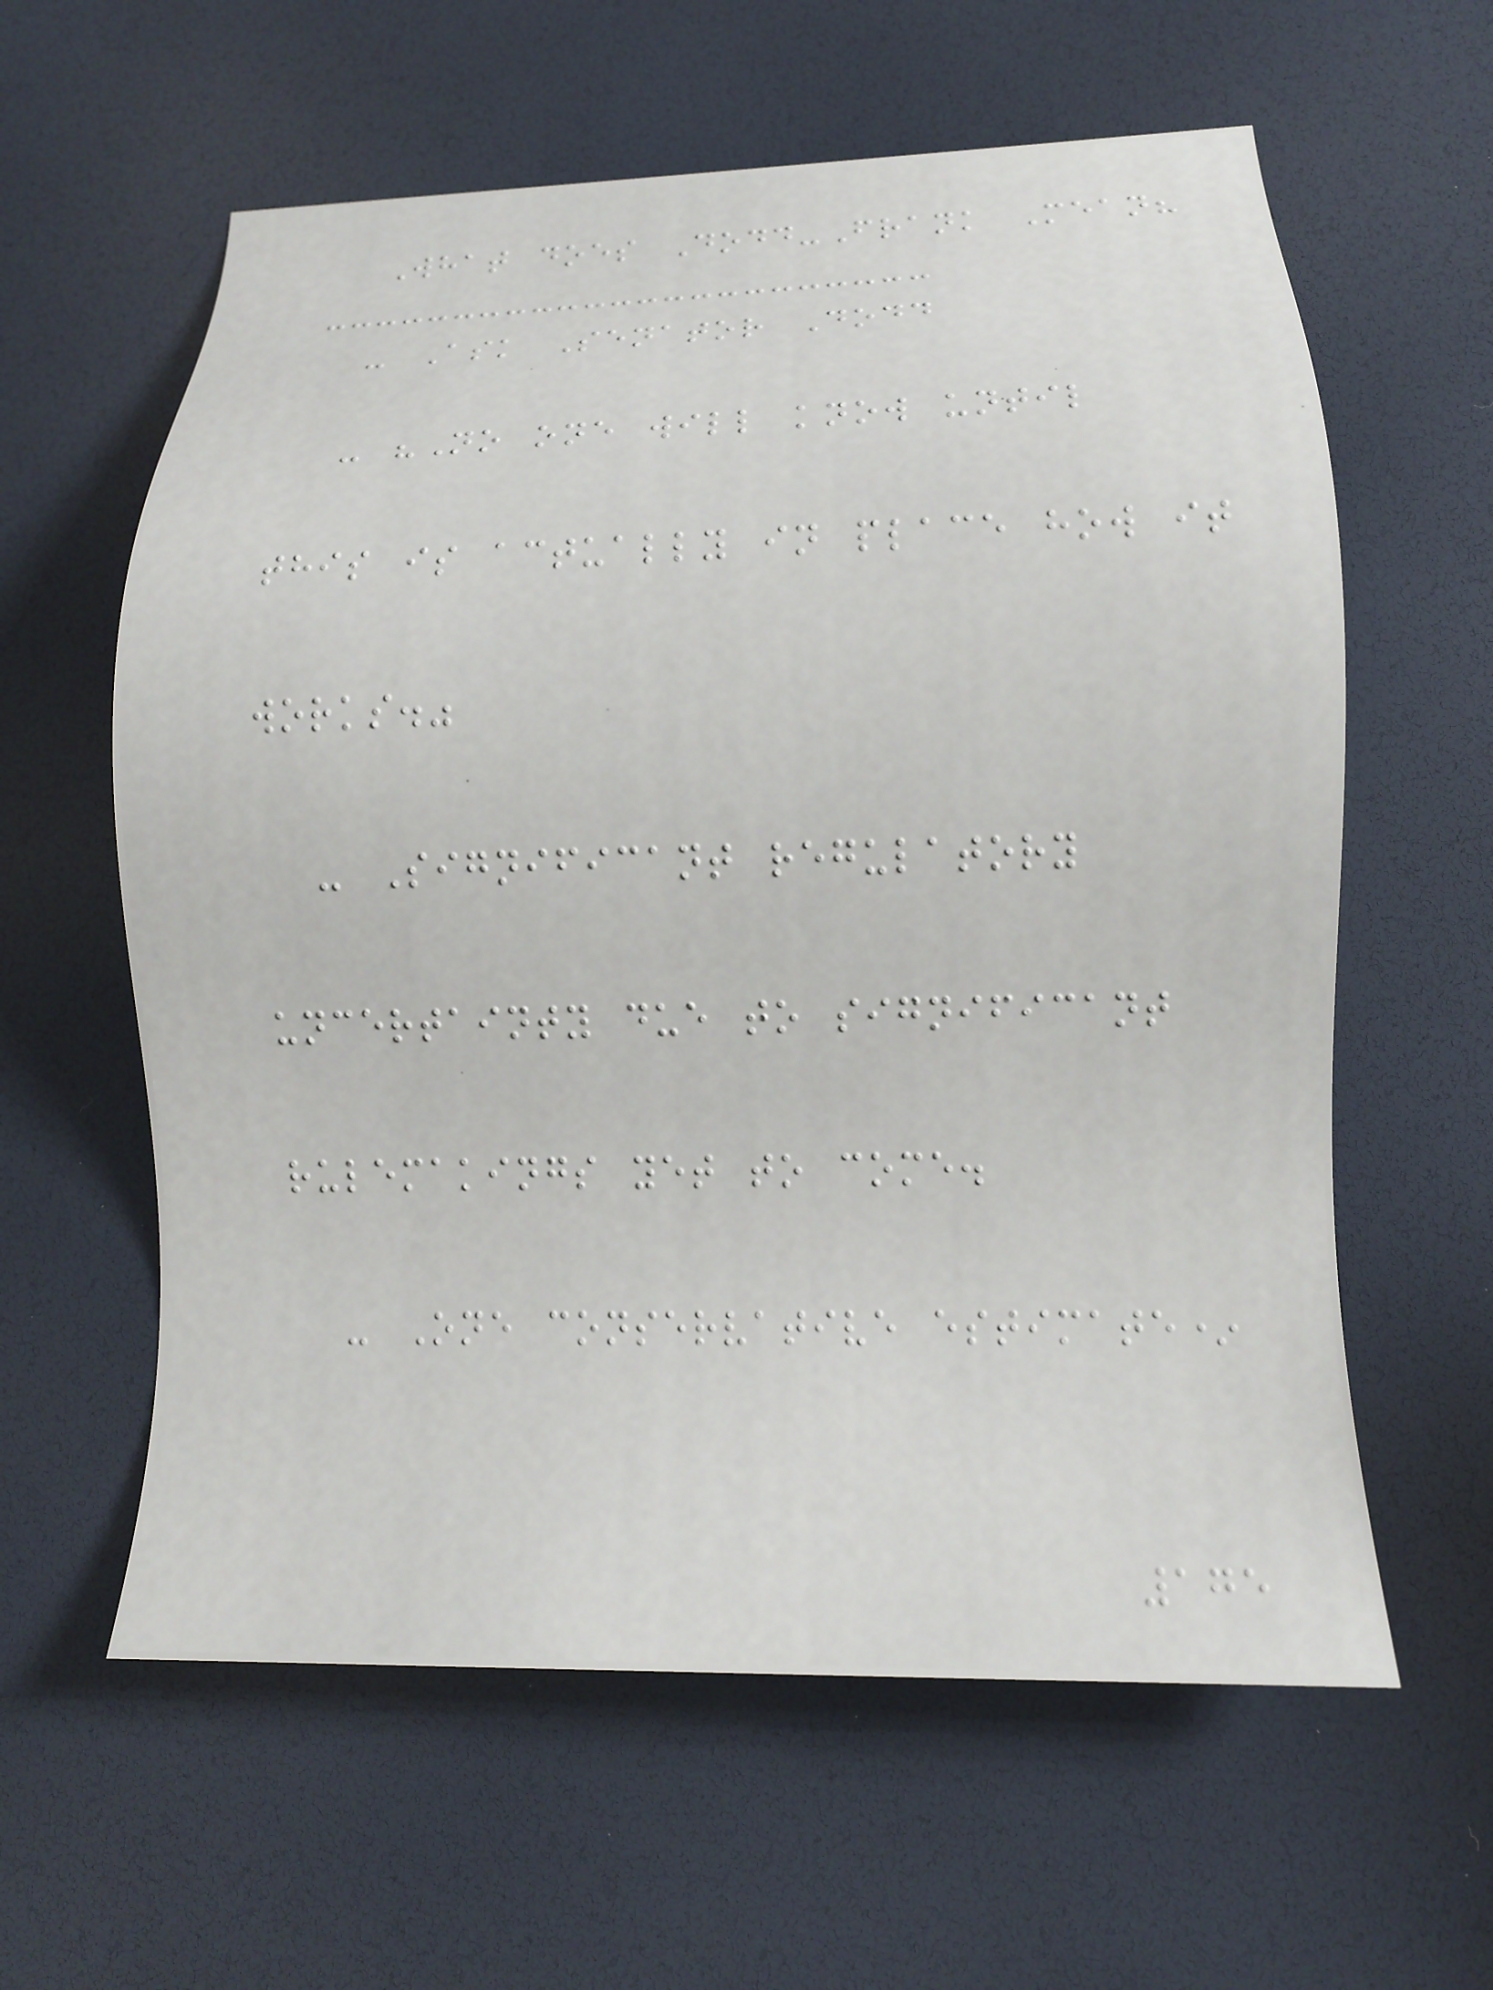What does Dodd-Frank Mean?
- Ask Senator Dodd
- "No one will know until
this is actually in place how it
works."
- Significant regulatory
uncertainty due to significant
rulemakings yet to come.
- One conservative estimate*
175
